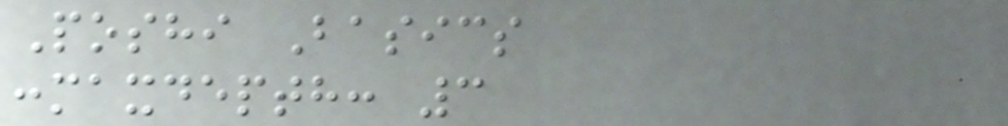Poshi Basics
:maxdepth: 3
